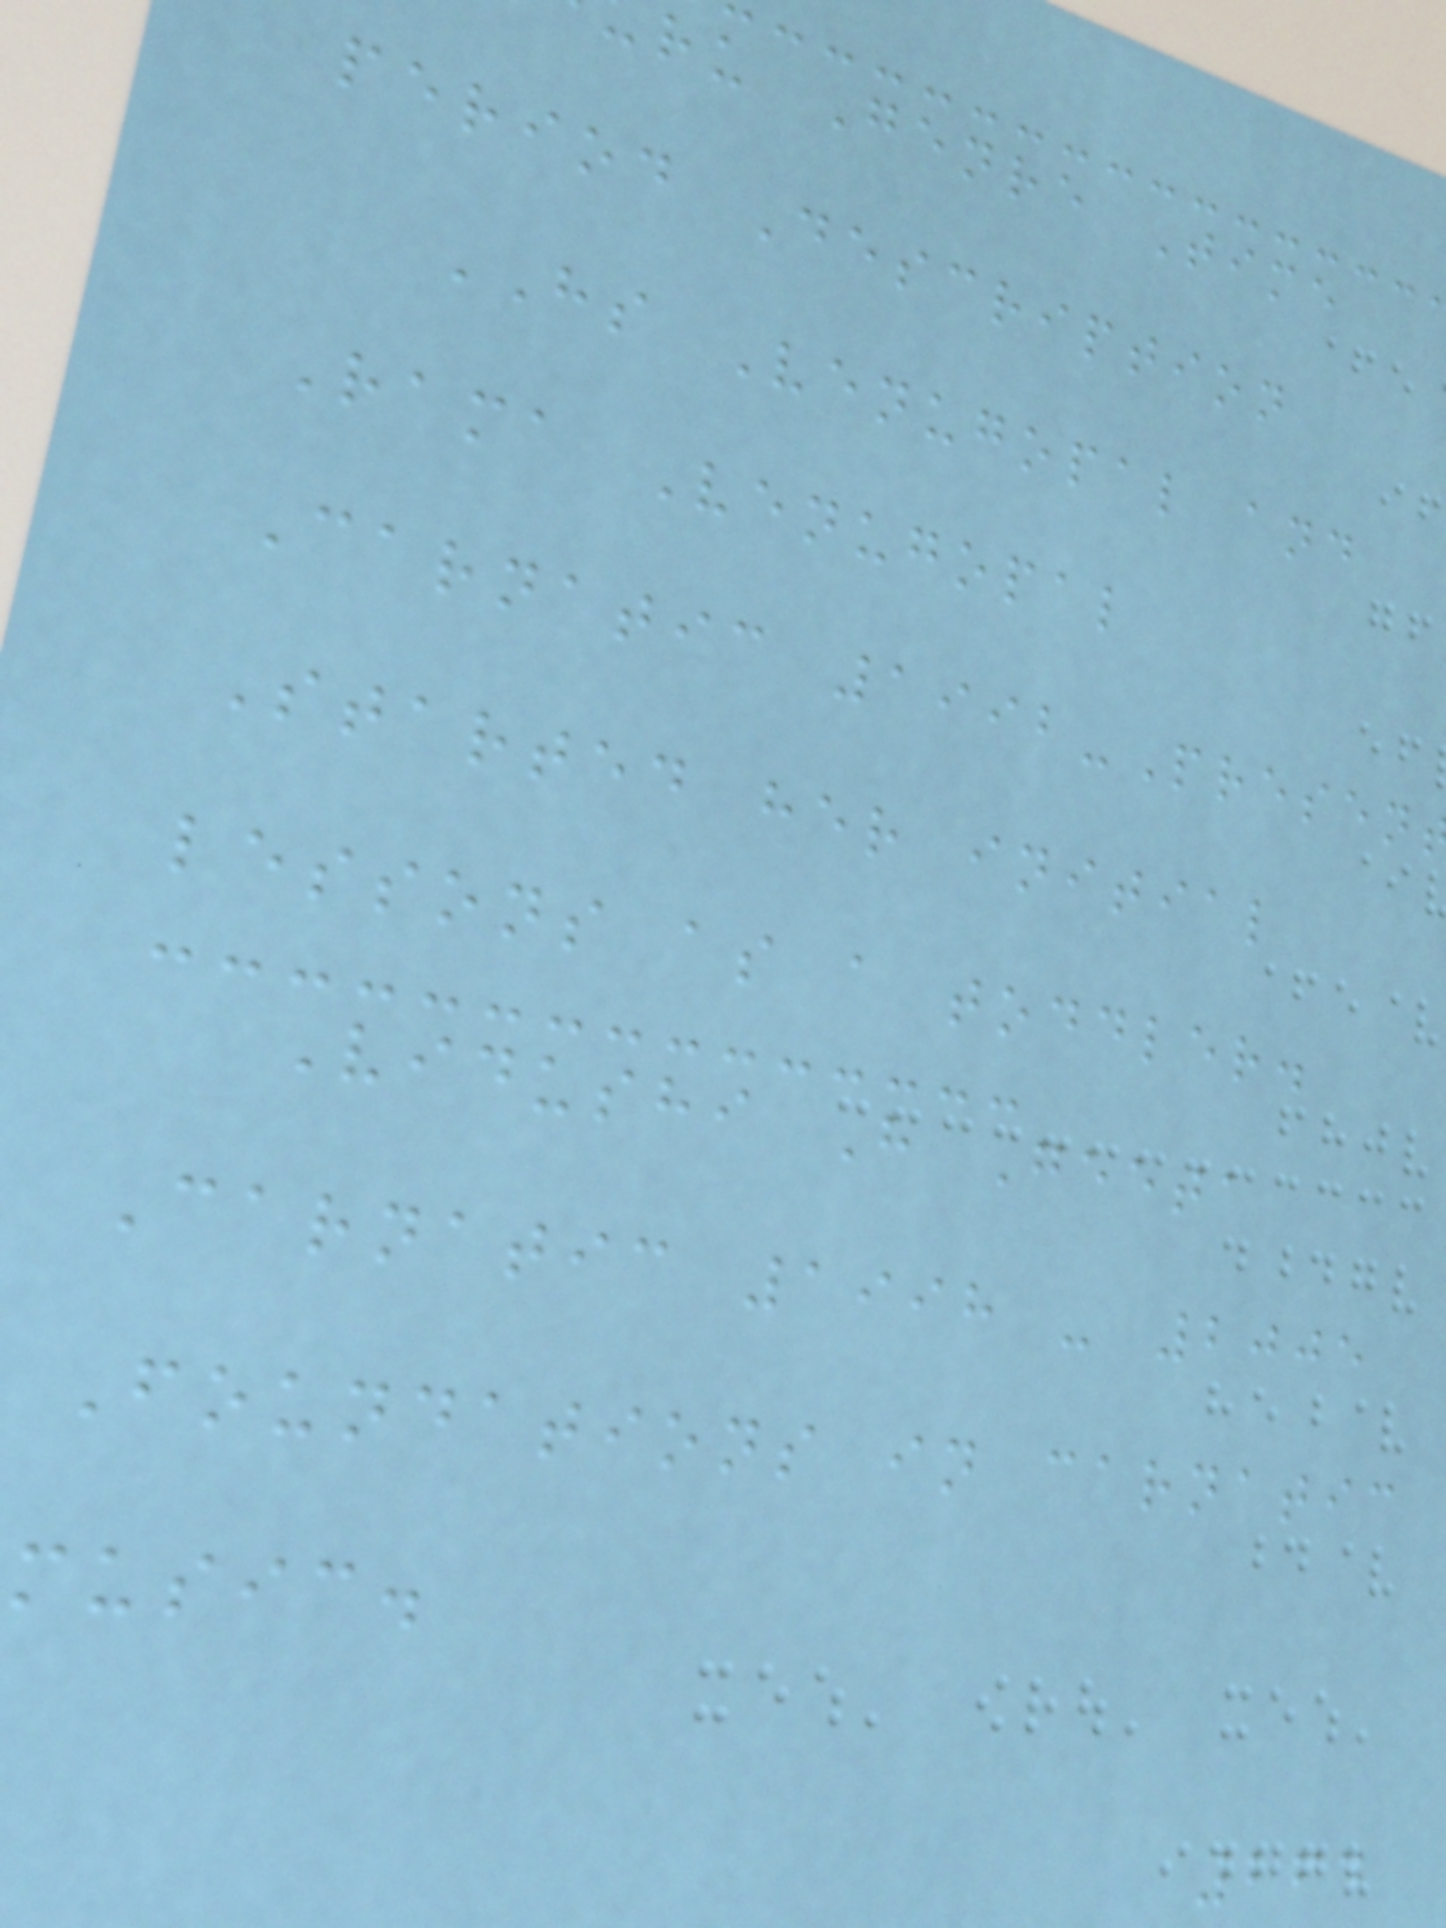ru Genre Time
period Description
HS Venugopal and
Rama Venugopal
Carnatic 1992-Presen
Started her initial
lessons as a toddler.
Vidushi H Geeta
Carnatic 1998 - 2005
Foundations in carnatic
music.
264
